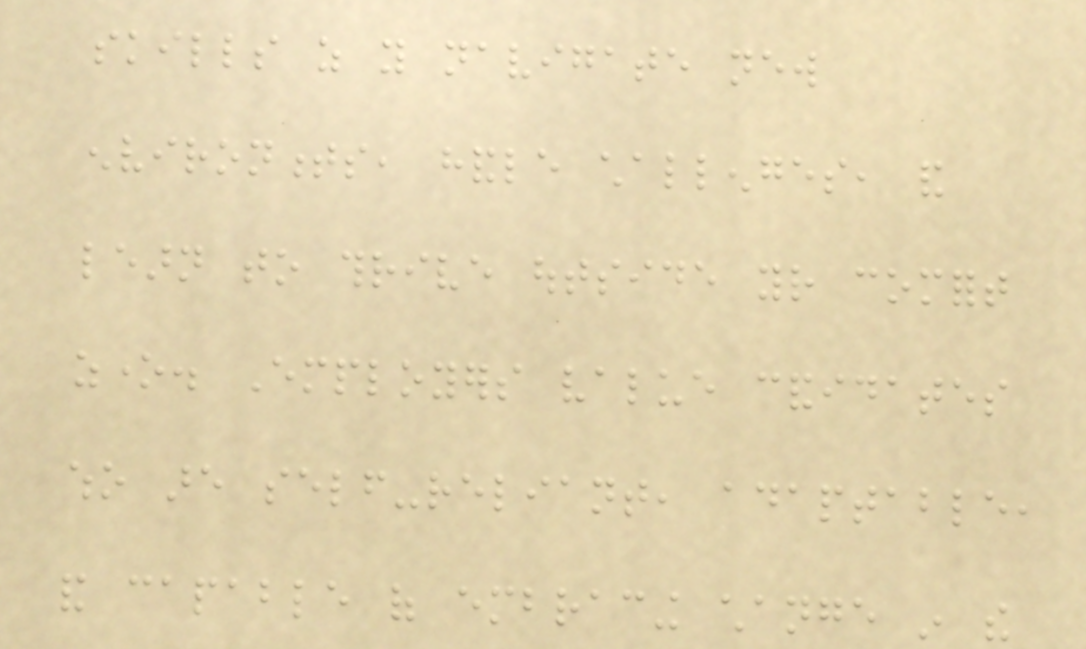skills as you navigate new
environments, handle challenges, and
learn to thrive outside your comfort
zone. Employers value candidates
who are self-reliant, adaptable,
and capable of embracing change in the
